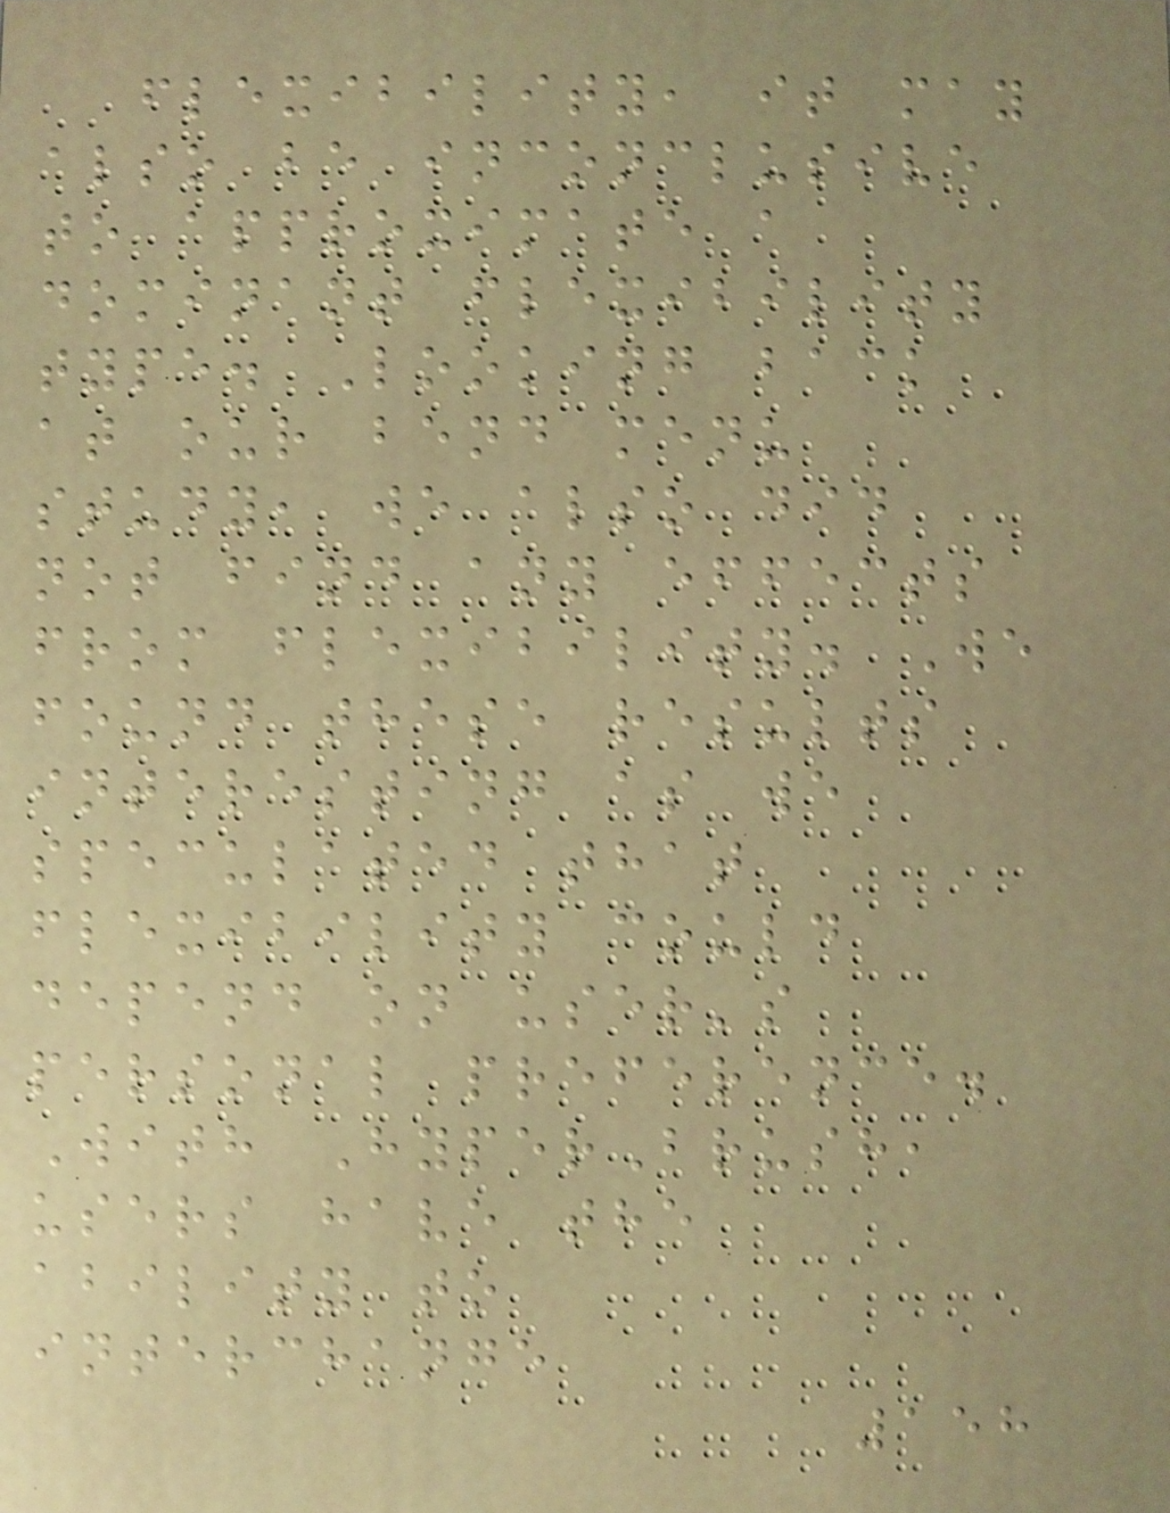flexibility, it may
also be inconclusive
to approximate a
dominant flexibility
type. Looking back
at our bend menu
study, we also did
not find any effects
from flexibility. We
found these results
interesting as we
speculated that
flexibility could
depend on user's
personal preference.
With HyperBrush,
users have the
ability to
interchange
158
